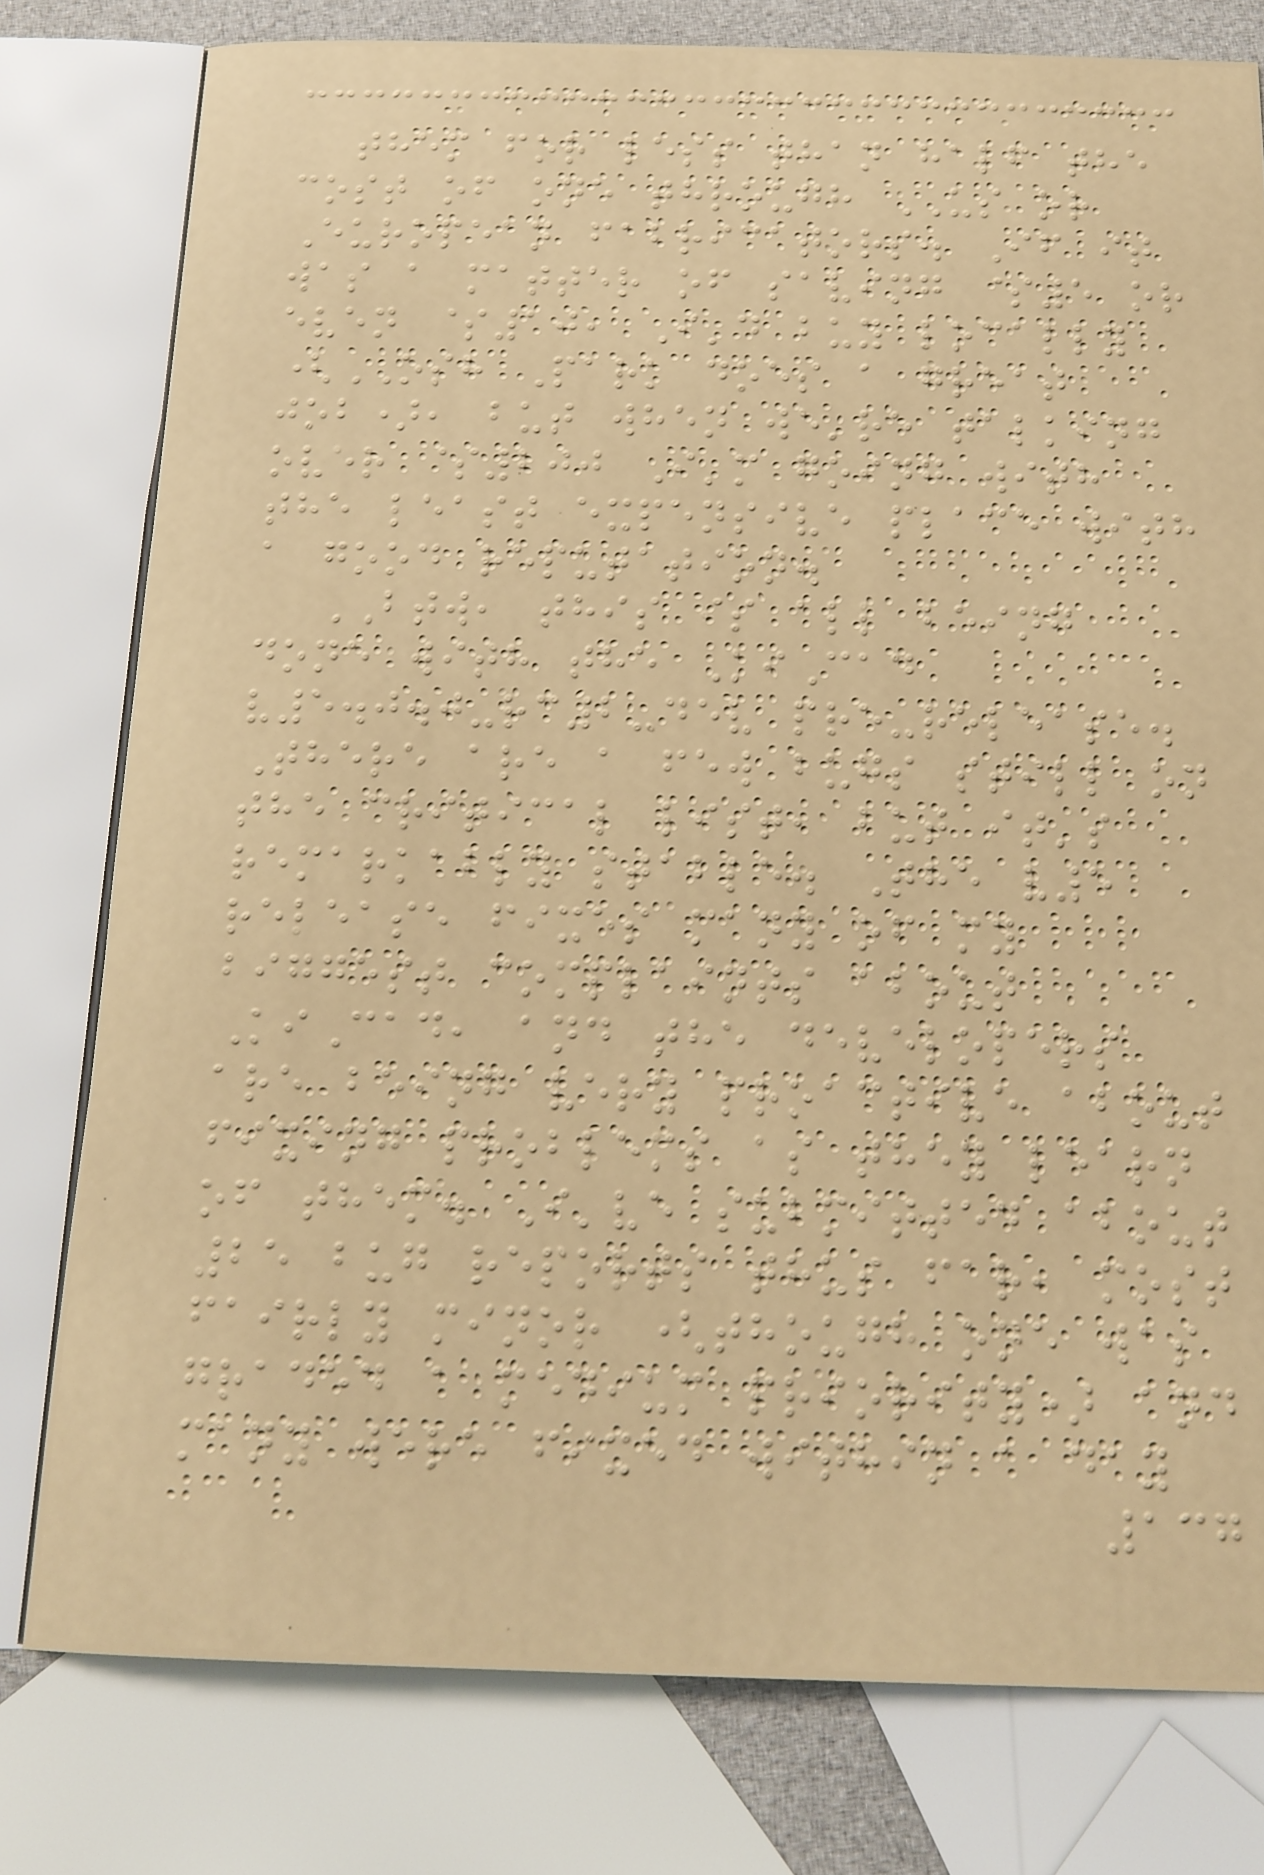them for less than half the
cost of one through US or
European fabricators. If it
was a matter of saving $5 or
even $10, I'd buy locally
(OSH Park does a great
job), but when we're talking
over $200 I'm going with
the least expensive place with
a good reputation.
BTW, this is all being
done with the KiCad
v5.0.0-rc2-dev pre-release.
There are a few bugs still on
the critical list, but it's
remarkably stable. The v5
release fixes many of my
biggest complaints about
KiCad, and the developers
are being very proactive about
fixing problems as they learn
of them. I've submitted about
25 bug reports thus far, most
fairly minor (though one was
graded a medium priority) and
many were fixed within a day
137
